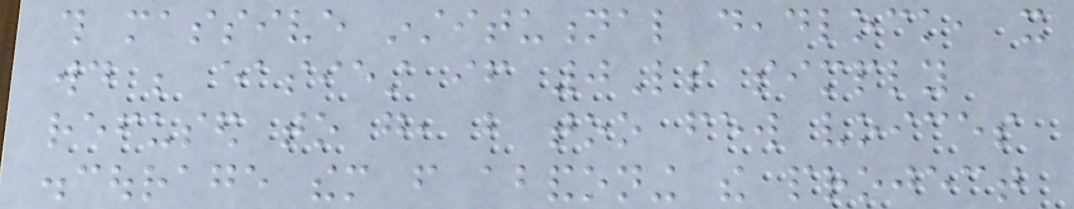this massive institutional deadlock, it
would be easiest if 0Ls simply
refused to go, but too few voices
discourage them from abandoning the project
